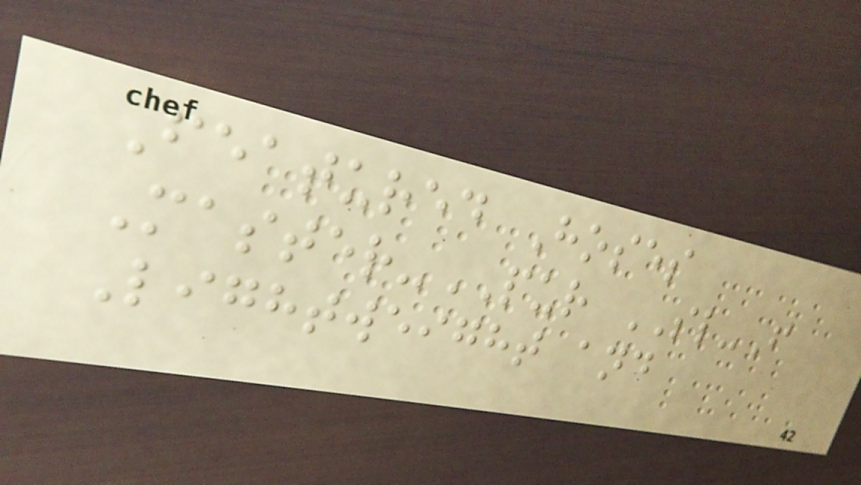Featured Hoses
Master-PUR SL-F
Lightweight and
